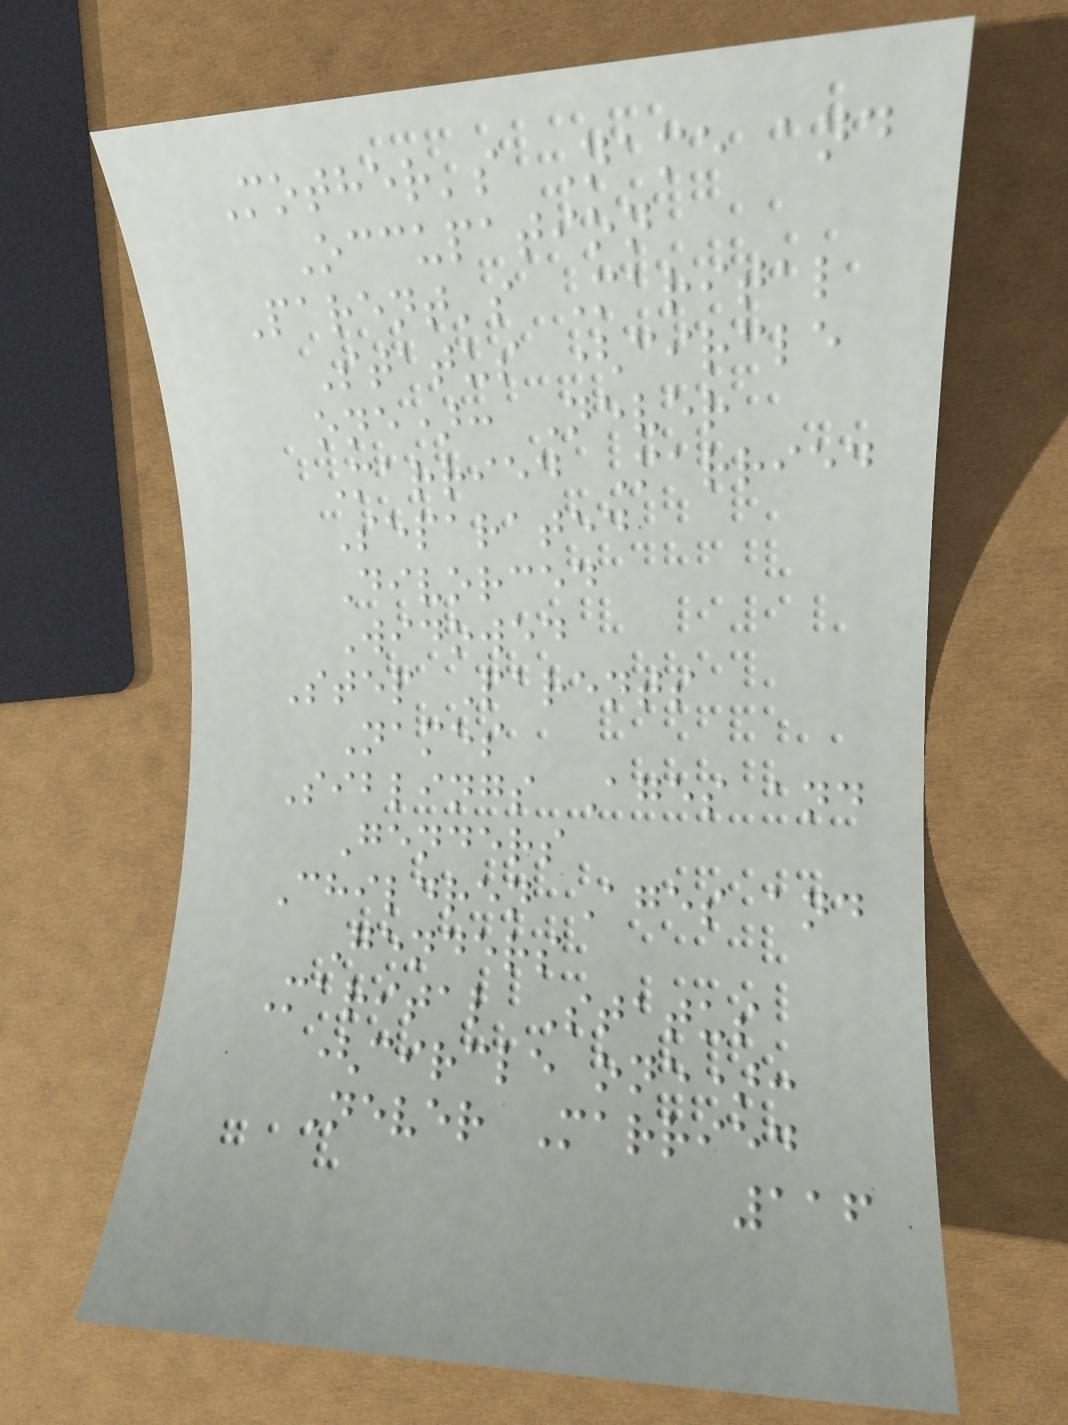Mother's Name and
Occupation
Parent's Marital
Status (circle
one): Never
Married Married
Separated
Divorced
Widowed
Step Parents
Names
Siblings Ages and
Genders
Children Ages and
Genders
Marital Status
(circle one):
Never Married
116
